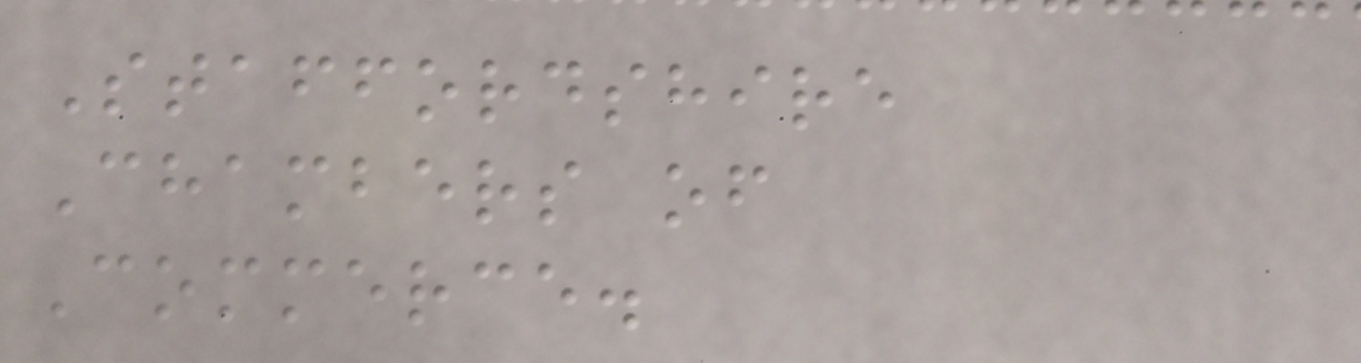Staffordshire
Chambers of
Commerce.
